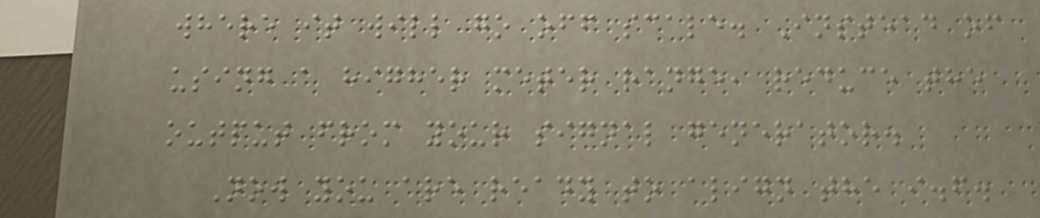where it will go off scale. Instead of
using a higher meter range, reduce the
output from your signal generator.
Now you are ready to align the i.f.
